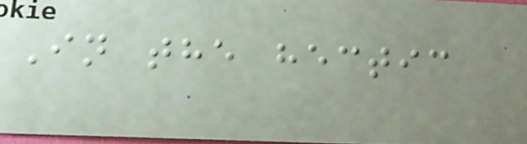In the hectic
